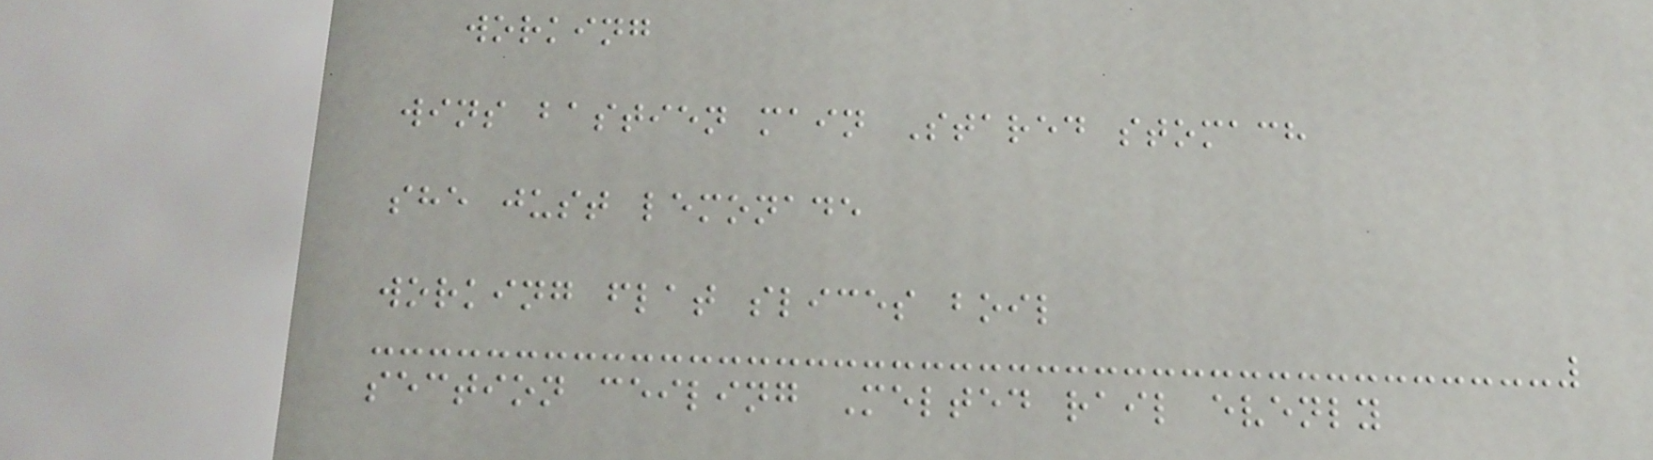working
wins bastien main Stared stomach
she just lemonade
working flat slices boil
section ceiling Melted rail evenly
